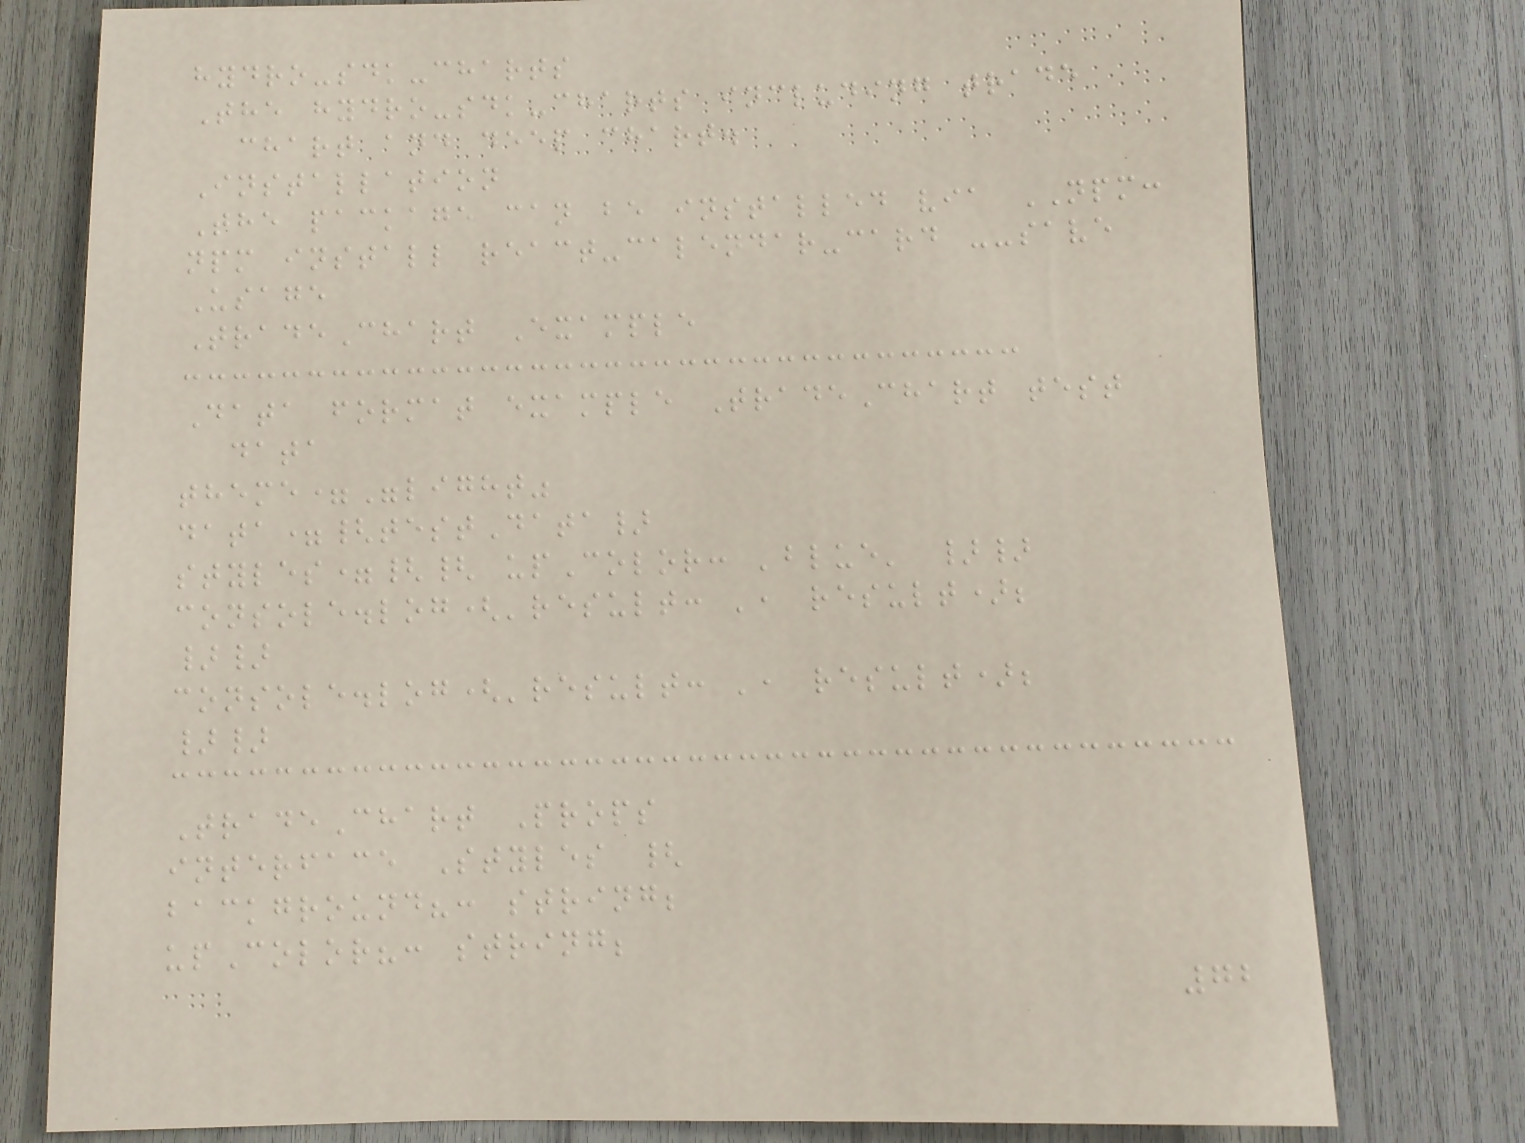hydro-sdk-charts
The hydro-sdk-charts including trade
chart and deep chart.
Installation
The package can be installed via NPM:
npm install react-calendar-card --save
Usage
TradeChart Example
Data format example TradeChart test
data
theme="light"
data={testData}
styles={{ upColor: 'blue' }}
console.log('result: ', result);
}}
console.log('result: ', result);
}}
TradeChart Props
interface Styles {
background?: string;
upColor?: string;
72
